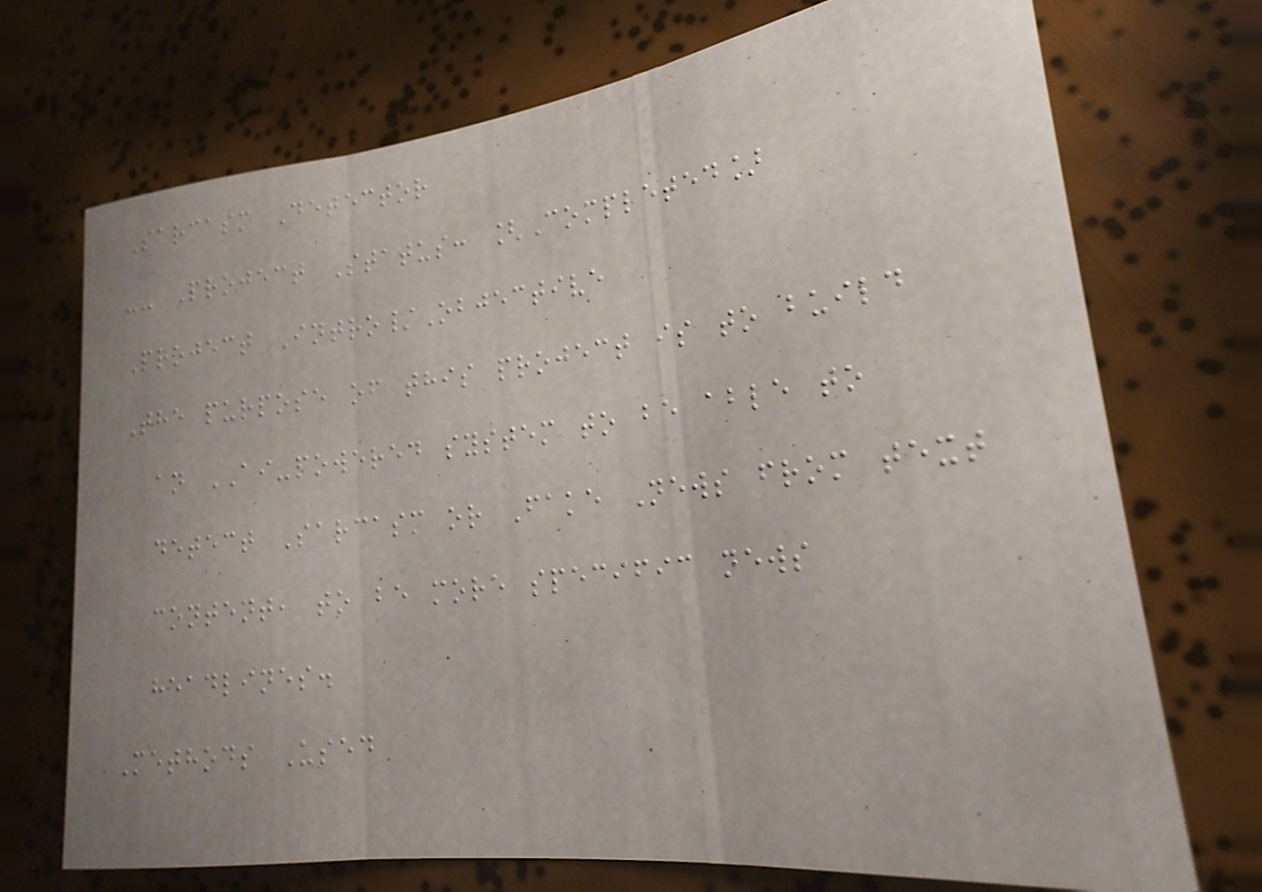Sarcasm Detector
-- Project Status: [Completed]
Project Intro/Objective
The purpose of this project is to build
an AI-powered system to be able to
detect Sarcasm or Fake News from text
content, to be more specific news
headlines.
Methods Used
